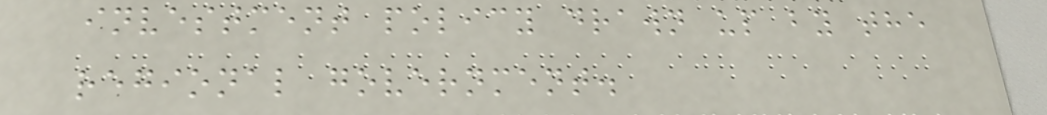investment policy drawn up by the
regional government.
